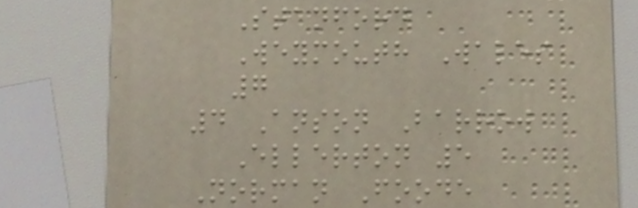Stanford
Weymouth Wales
7
4 Anson Barrow
Ellerton 5
Norman Foode
